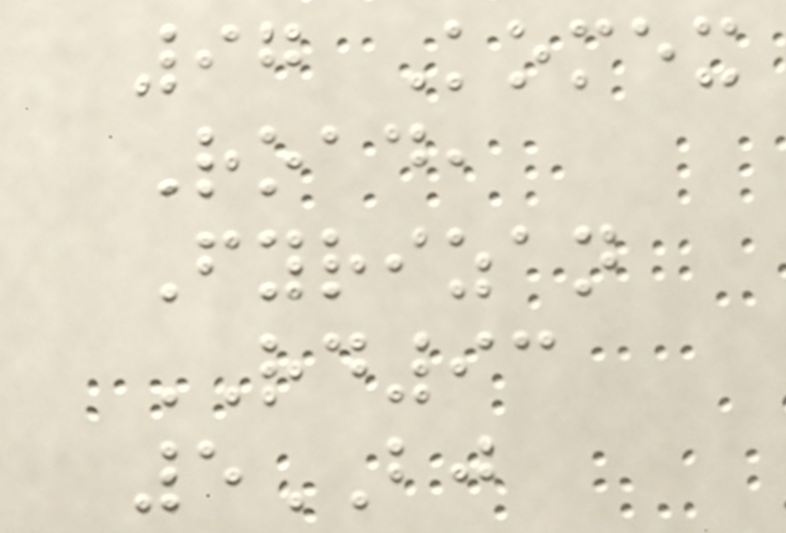97 Komex
Road,
Fyrizan
RD93
5BJ
